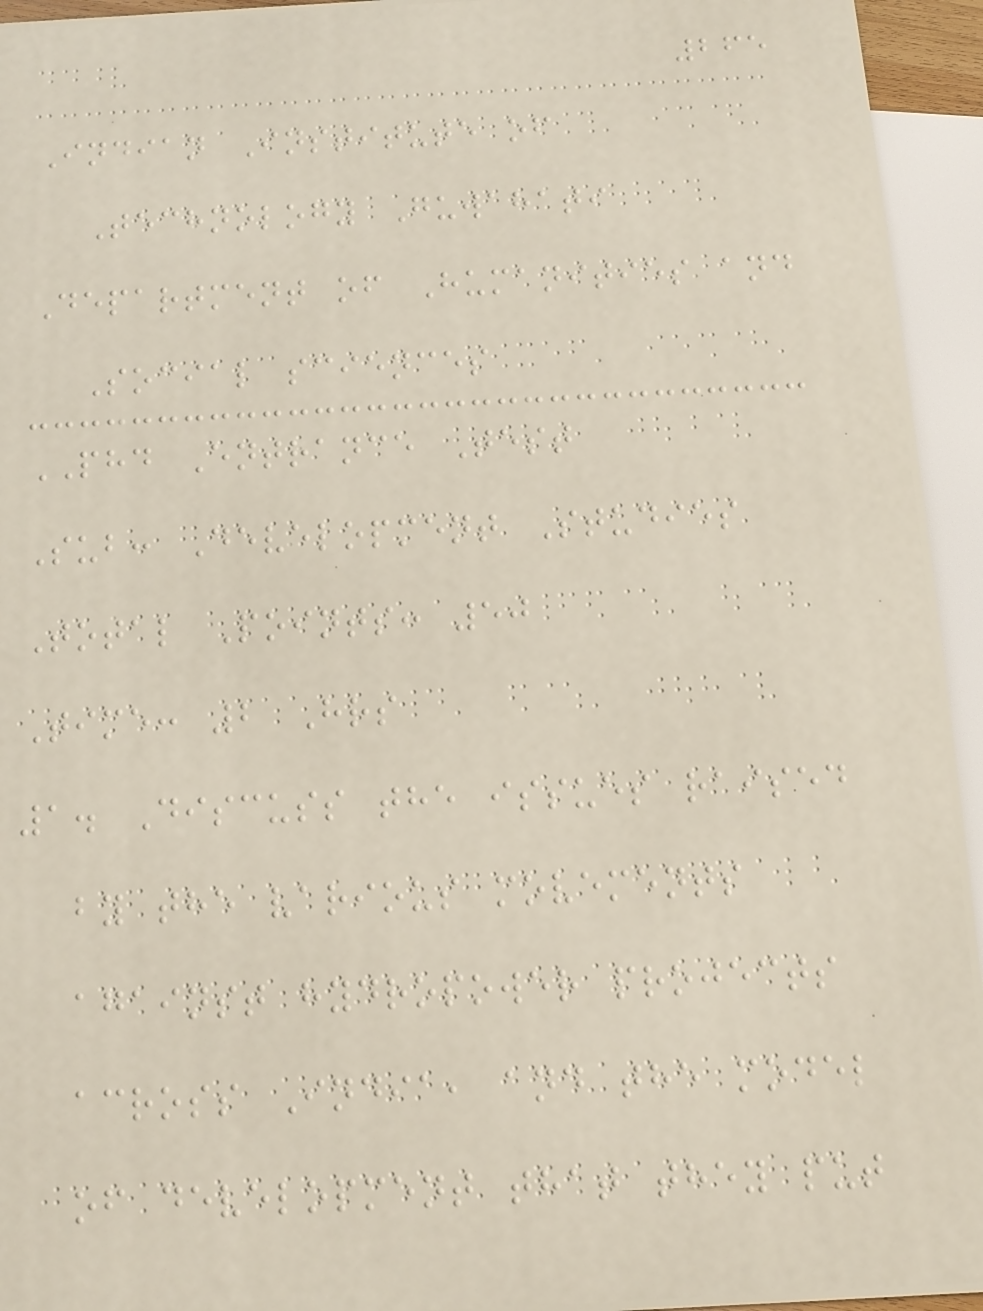265
Indian Institute of
Technology Guwahati
Department of Humanities and
Social sciences
PHD Entrance Test
Sub: Development Studies
Total Points: 50
Time: 2 Hrs
1. Discuss the issues raised
by the various movements
against hydropower projects
across India, and the model
of development that they put
